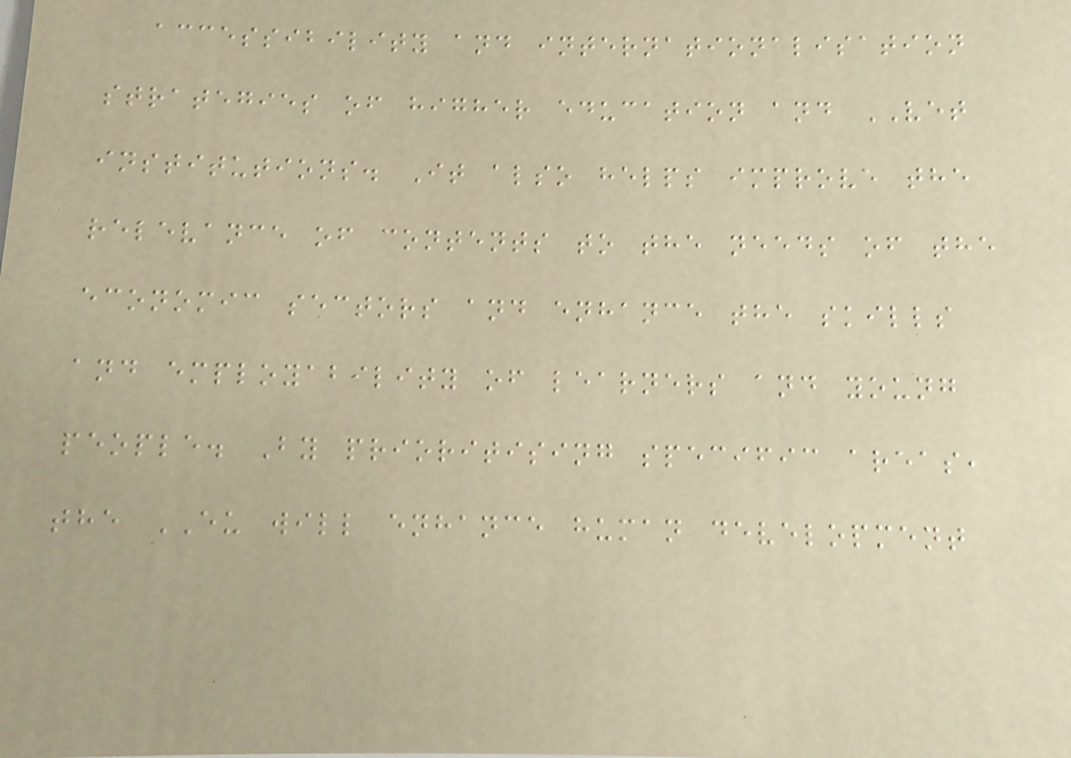accessibility and internationalisation
strategies of higher education and VET
institutions. It also helps improve the
relevance of contents to the needs of the
economic sectors and enhance the skills
and employability of learners and young
people. By prioritising specific areas,
the EU will enhance human development
